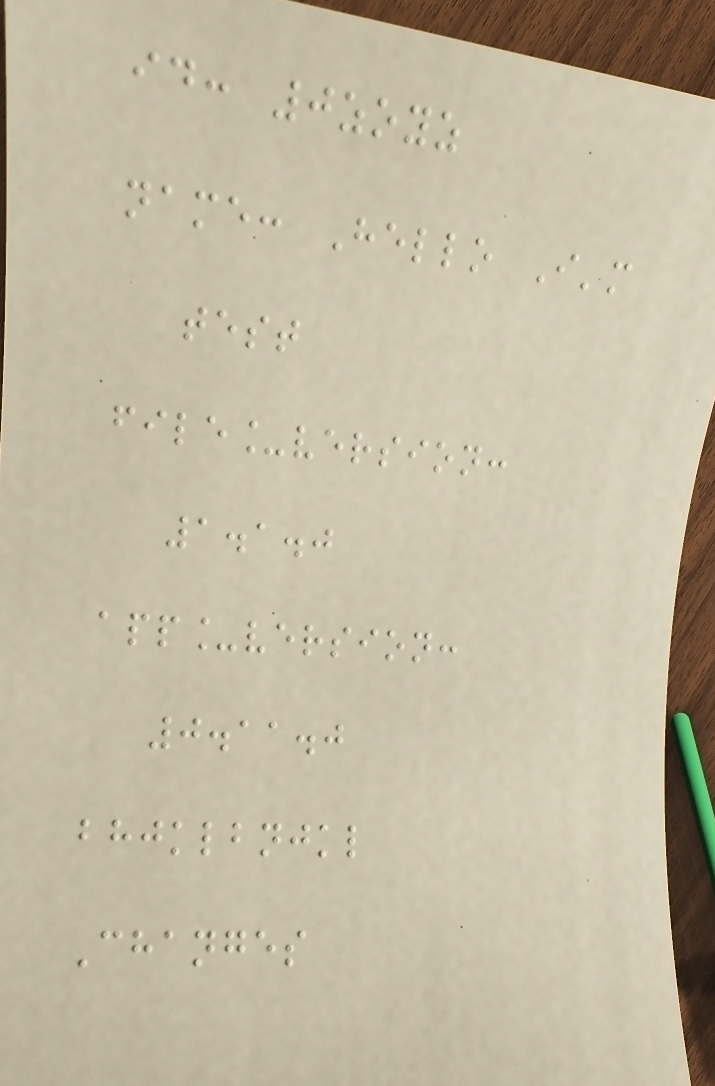id: 0zoyz
name: Hello I'm
test
file_version:
1.1.0
app_version:
0.11.0
bhjklbnjkl
Changes
